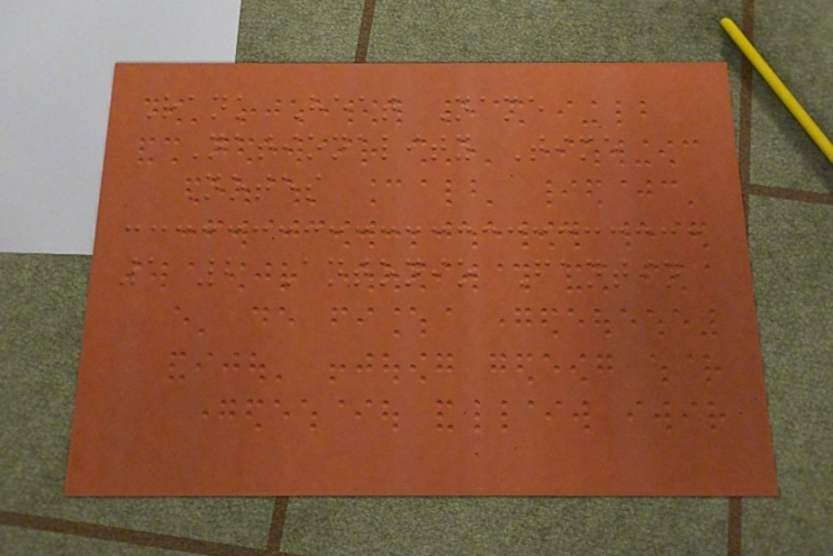Rank Heat Name
Nationality Time
Notes
1 2 Antonio Fantin
